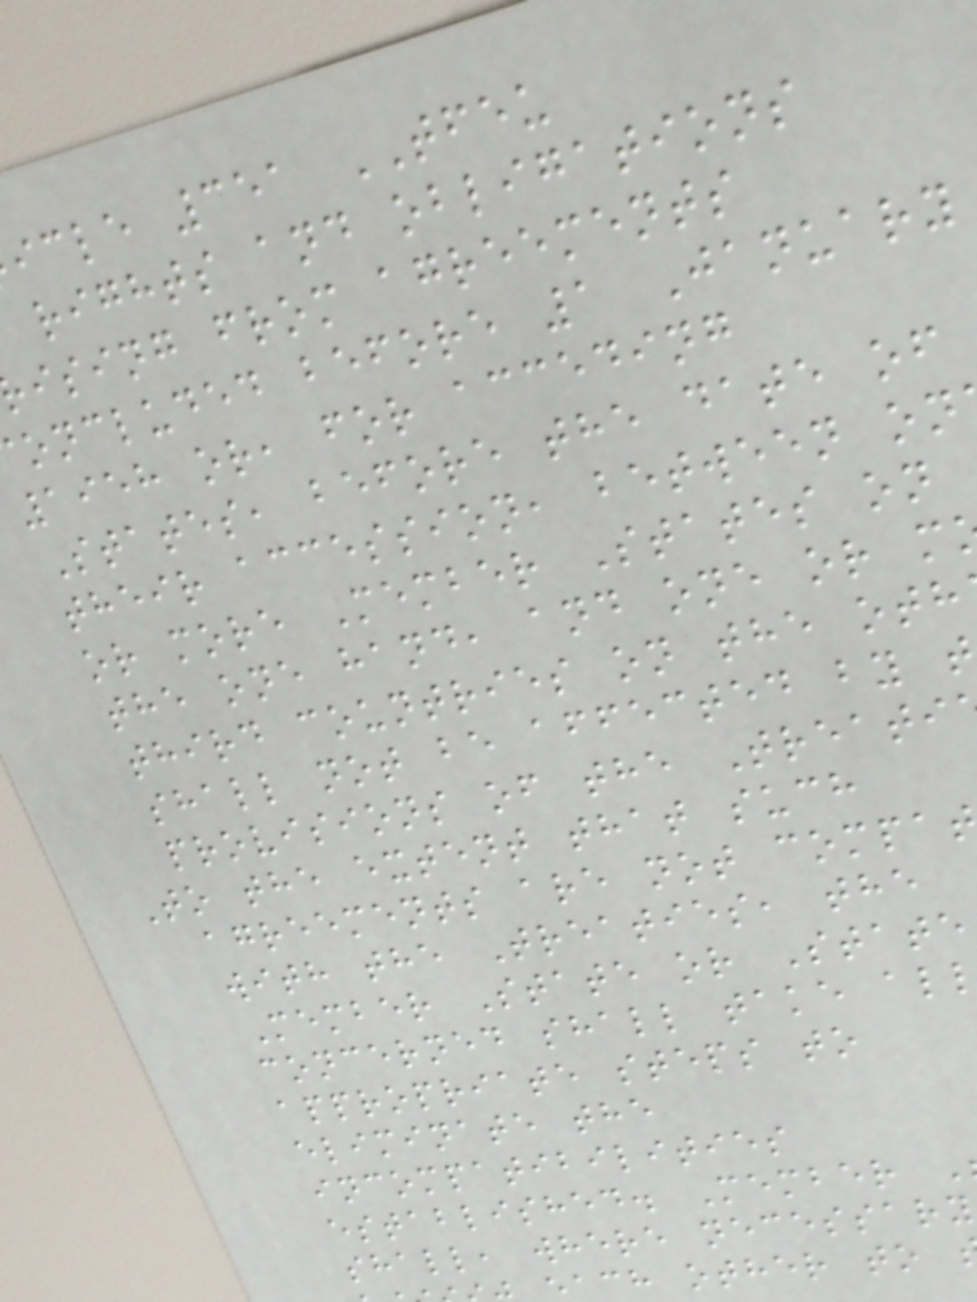icle 351 TFEU
rights and obligations
ising from agreements
oncluded before 1 January
1958 or, for acceding
States, before the date of
their accession, between on
or more Member States on
the one hand, and one or m
third countries on the oth
shall not be affected by t
provisions of the Treati
To the extent that such
agreements are not compa
with the Treaties, the
Member State or State
concerned shall take al
appropriate steps to
eliminate the
incompatibilities
established. Member
shall, where necessary
ach other to
